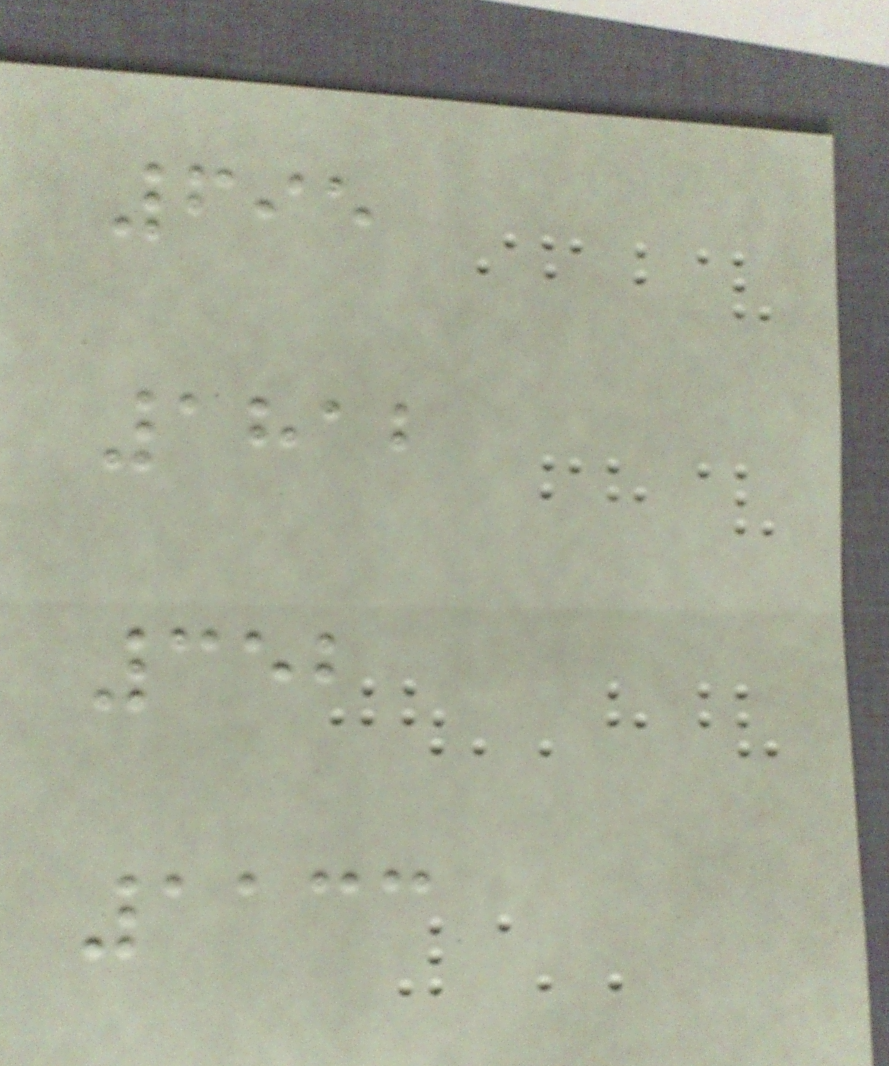695
1812
352
1133
